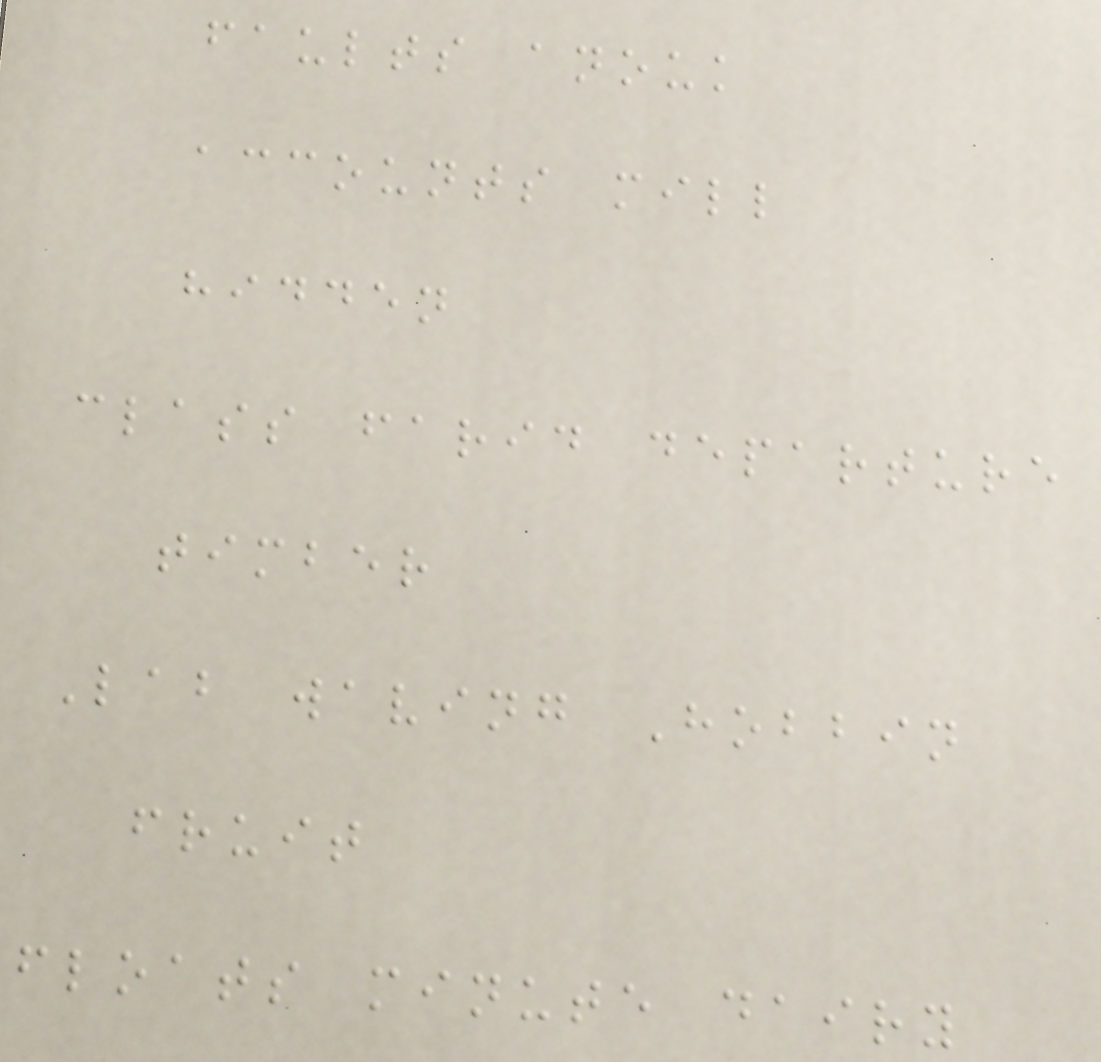faults anouk
accounts mill
hidden
class farid departure
timber
Lab waving Hobbin
fruit
floats minute dairy
